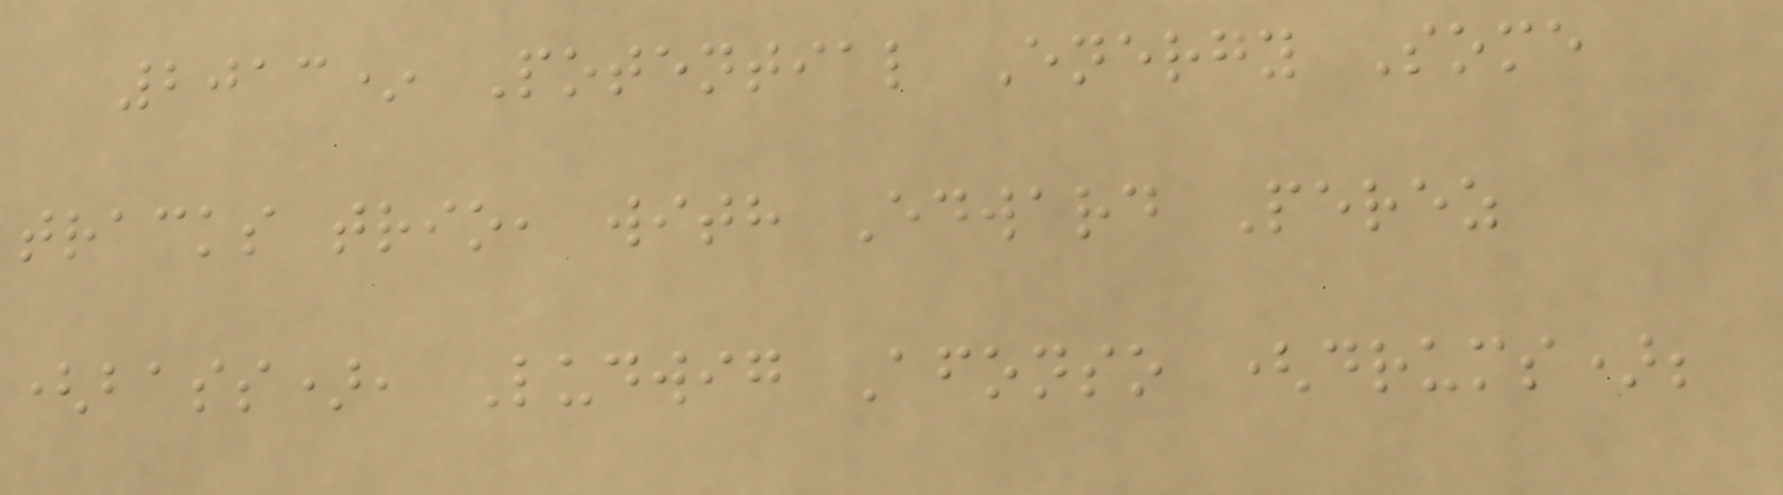2013* Potential Energy Some
tracks trio, with Edward Perez
(bass), Ludwig Afonso (drums);
